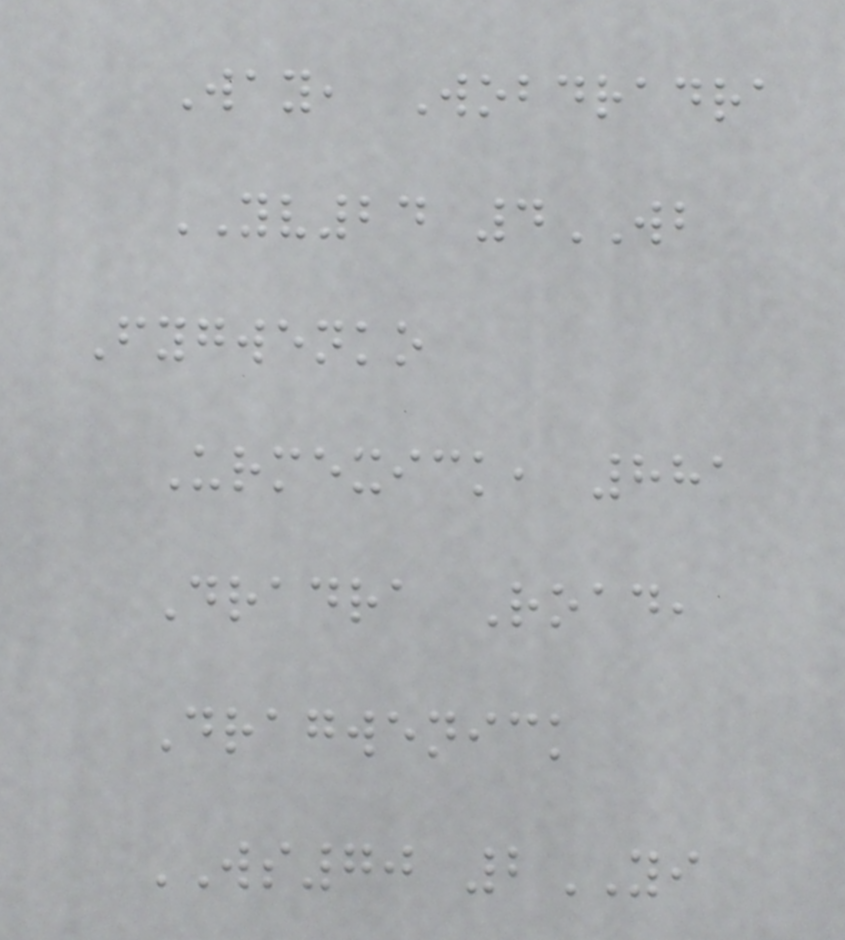Way, Wobdradra
YV24 4WB
Fygwenko
Urmexick, 881
Dradra Road,
Dragwenick
WS70 2YI
